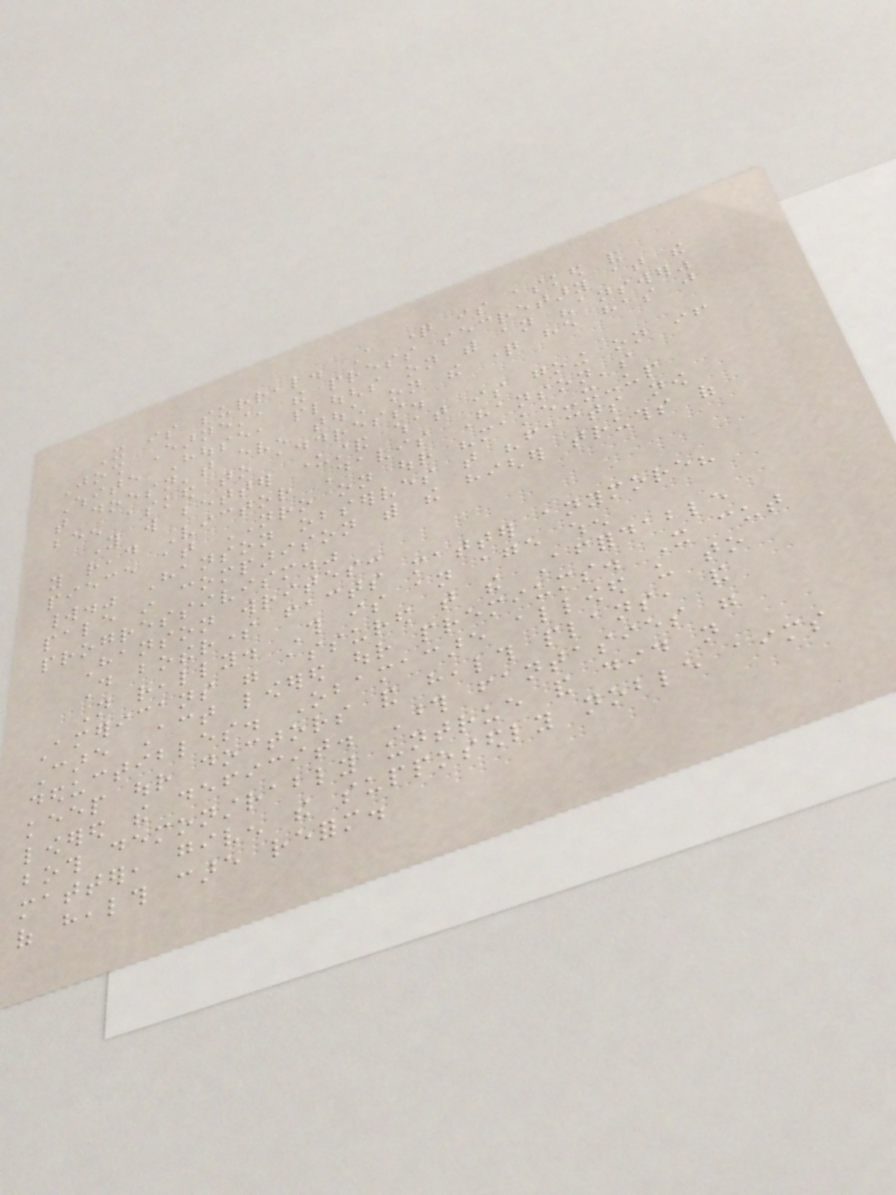It is surreal. A question is asked and
Josh Earnest, the press secretary at the
White House, ploughs on with an "answer"
that doesn't even touch on the question he has just
been asked to address.
You will better understand what is going on if
you read Victor Davis Hanson's
piece at NRO on our "make-it-up
world." Hanson observes that "facts now
pale in comparison with the higher truths of
progressivism."
Hanson writes:
Do bothersome facts matter anymore?
Not really. This is an age when
Americans were assured that the Affordable
Care Act lowered our premiums. It cut
deductibles. Obamacare allowed us to
keep our doctors and health plans, and
lowered the deficit. Those fantasies were
both demonstrably untrue and did not
matter, given the supposedly noble aims
of health care reform.
